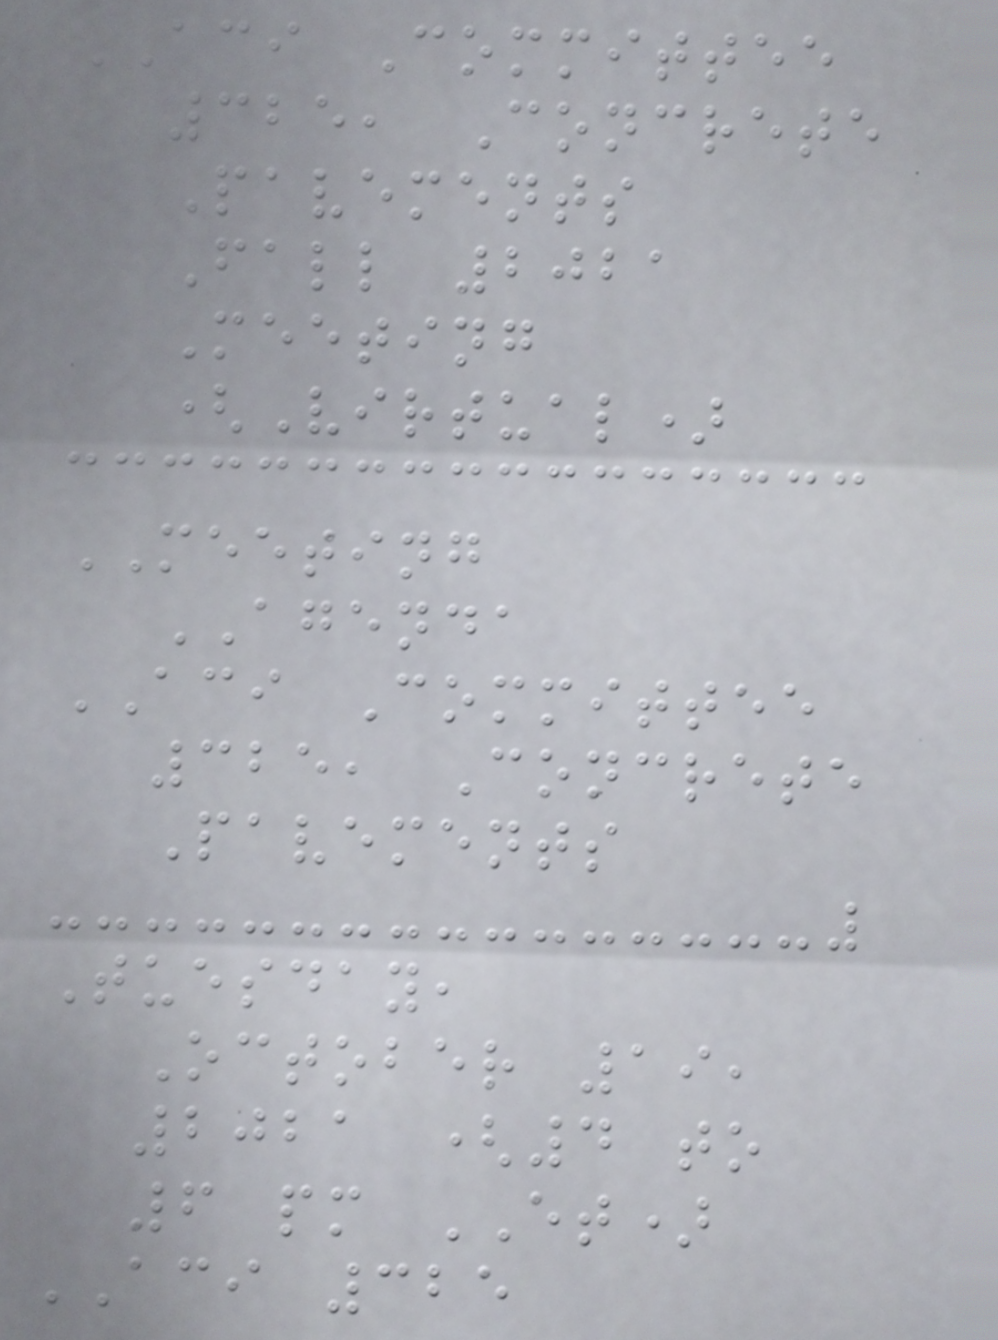ACI Committee
325, Concrete
Pavements
Fall 2021
Meeting
(Virtual)
MEETING
AGENDA
ACI Committee
325, Concrete
Pavements
Tuesday,
October 19,
2021 (4 to
6 pm ET)
ACI 325
